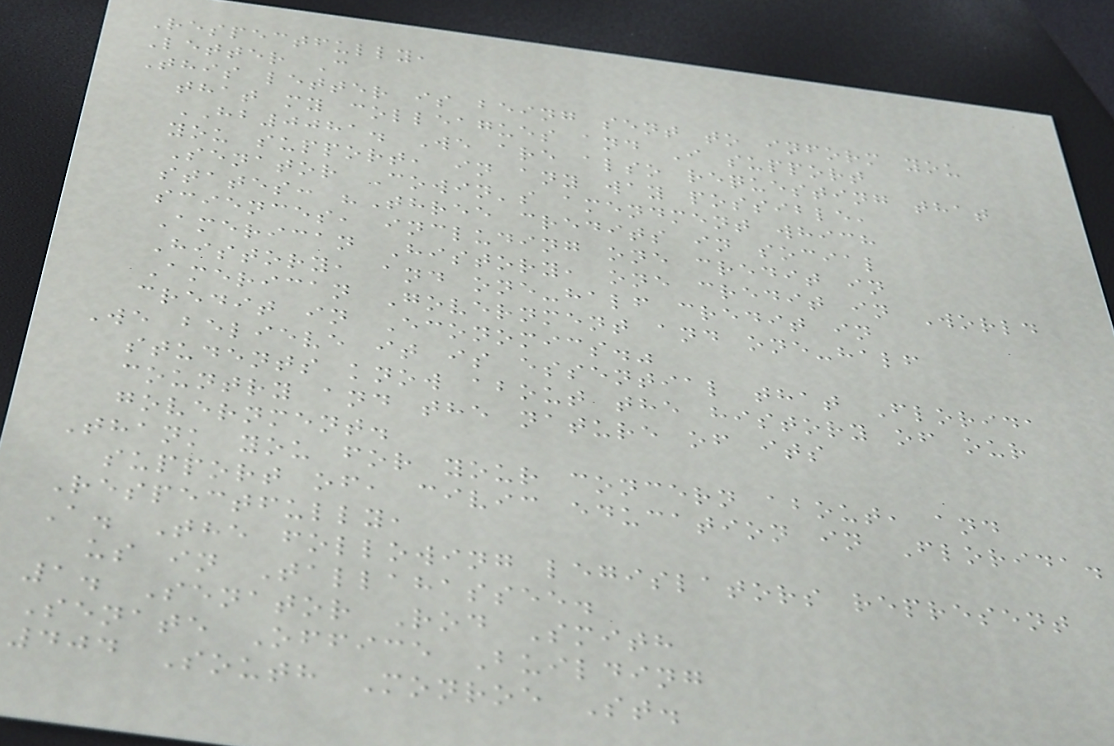Respectfully,
Letter C
This letter is being sent to inform you
that my colleagues and I support
HB0081. We are also requesting that
you support, in any way possible,
Senator Cowin's amendment which
states: "Three credits in social
sciences, including one credit in
American History, one credit in World
History, and one-half credit in
American Government and one-half
credit in Economics."
We believe it is essential that Florida
students know about the history of our
country and the nature of its
government.
Thank you for your concern about, and
support of, civic education in Florida.
Respectfully,
A. The following legislators represent
us in Tallahassee.
1. Senator Rod Smith
Senate Office Building
404 South Monroe St.
